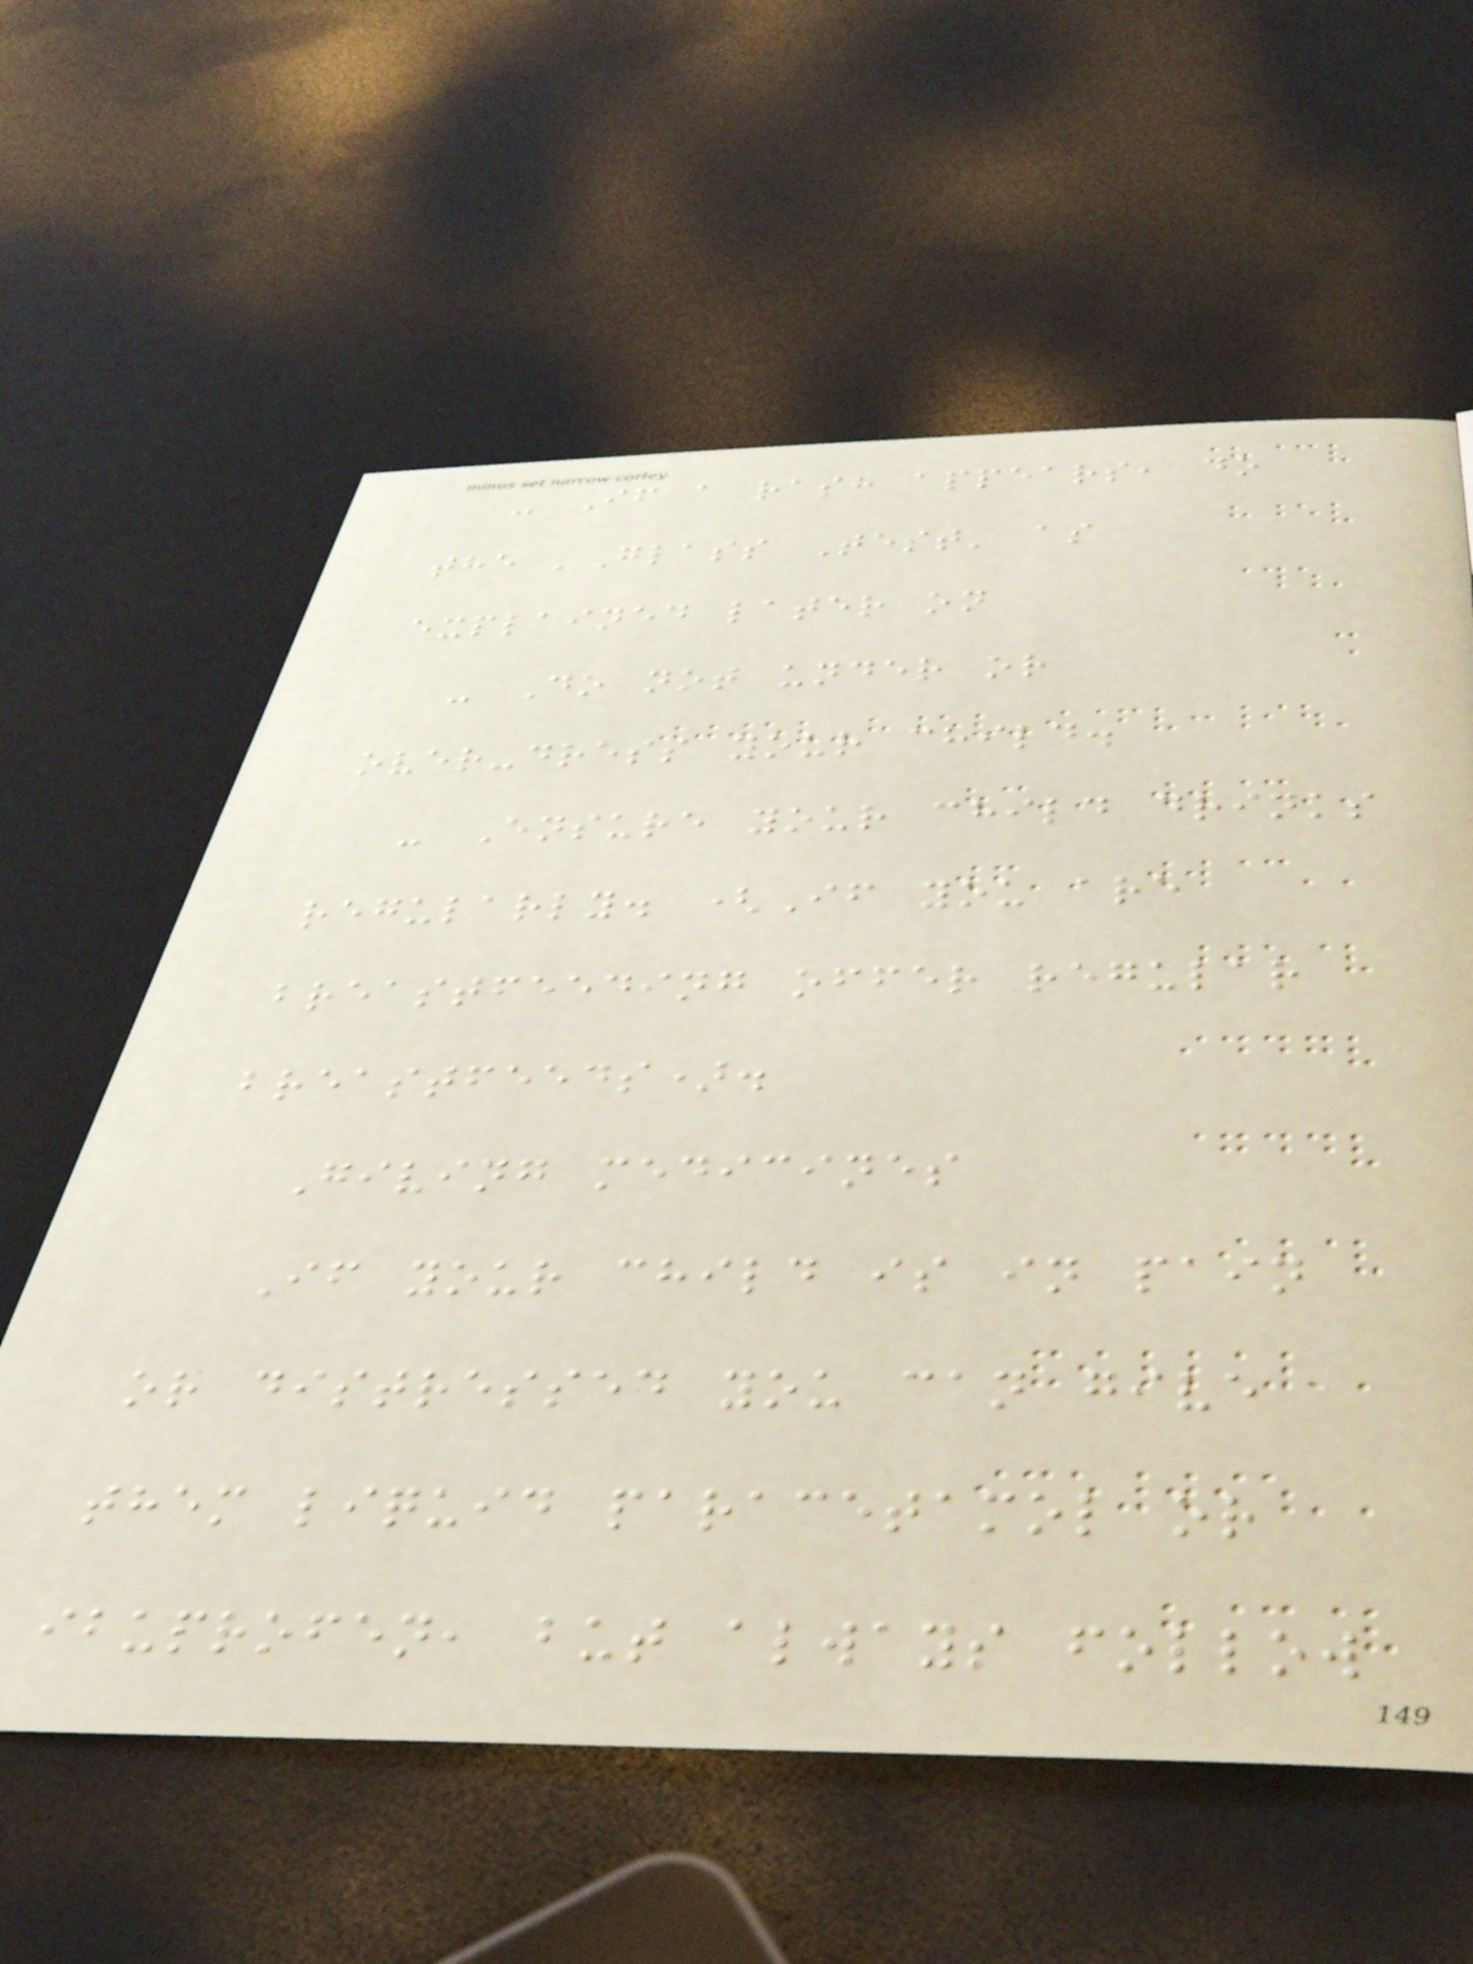- If a rash appears, do
the 'Glass Test' as
explained later on
- Do not under or
over-dress your child.
- Ensure your child drinks
regularly. (If you are
breastfeeding offer regular
breastfeeds).
Giving medicines
If your child is in pain
or distressed you can give
them liquid paracetamol or
ibuprofen, but always follow
